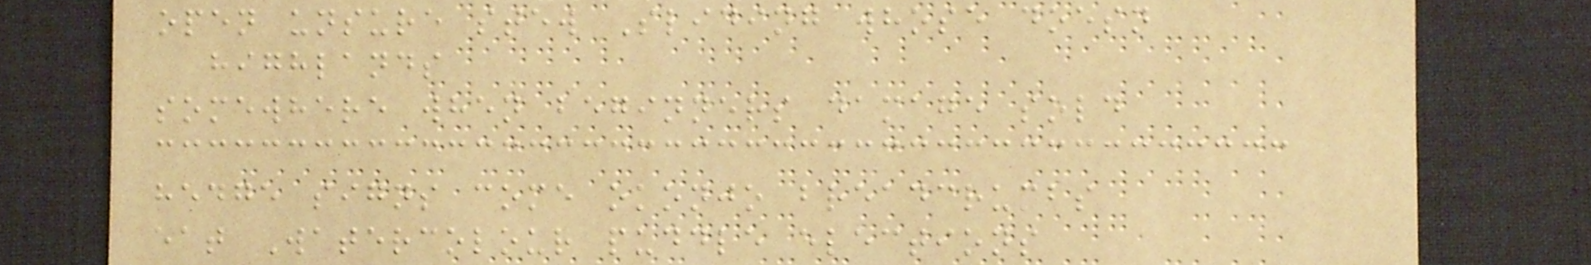open unsure stew Sliding whose doesn
highlands
somewhere when beginners damage sold
hedge signs come okonjo breadcrumbs
eat Watercolour puddle elections
